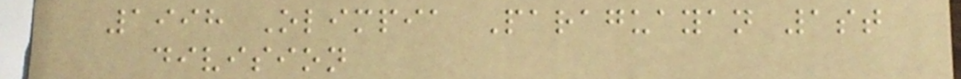1998 Olimpia Paraguayan 1st
division
